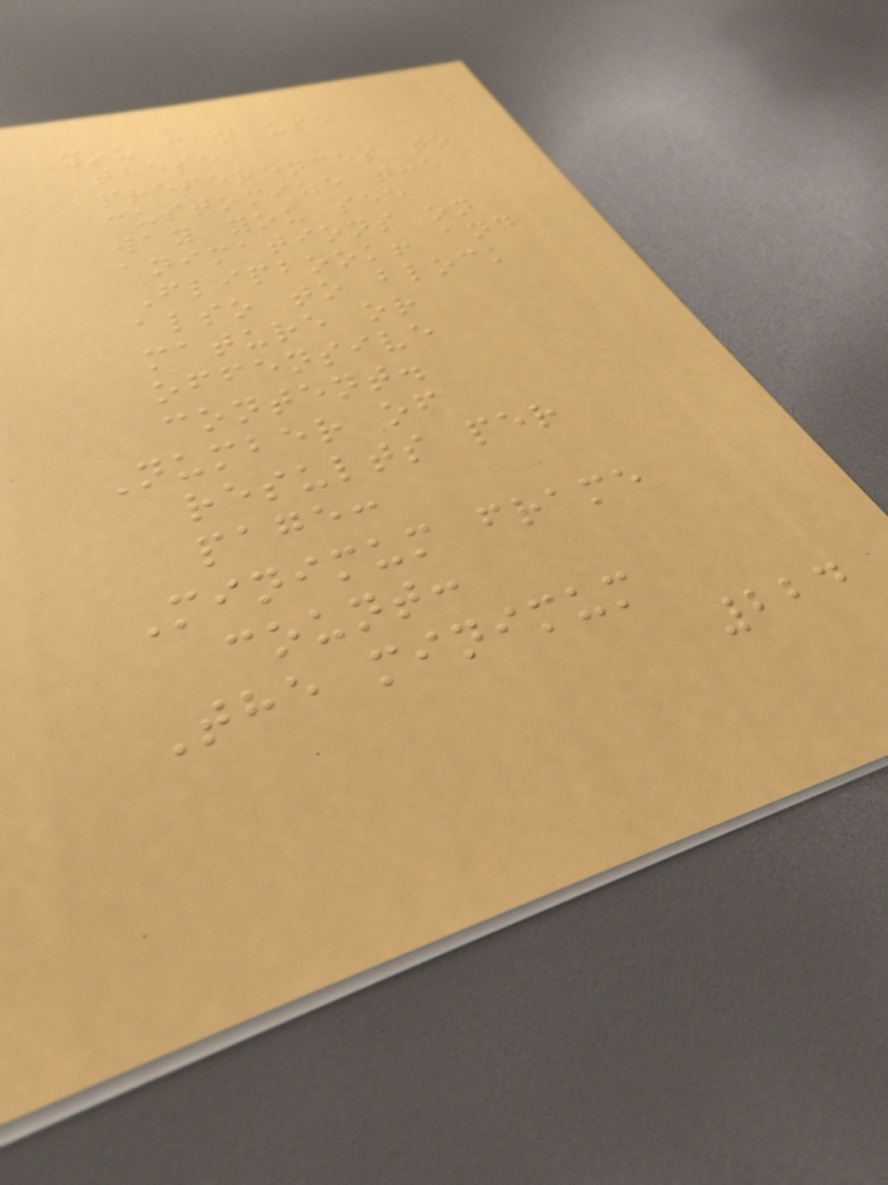You can use
these
preferences to
customize the
way you see
animations on
Flipbook! and
also to block
mature or
offensive
content.
Number of
results per
page:
Minimum frame
count:
The minimum
224
